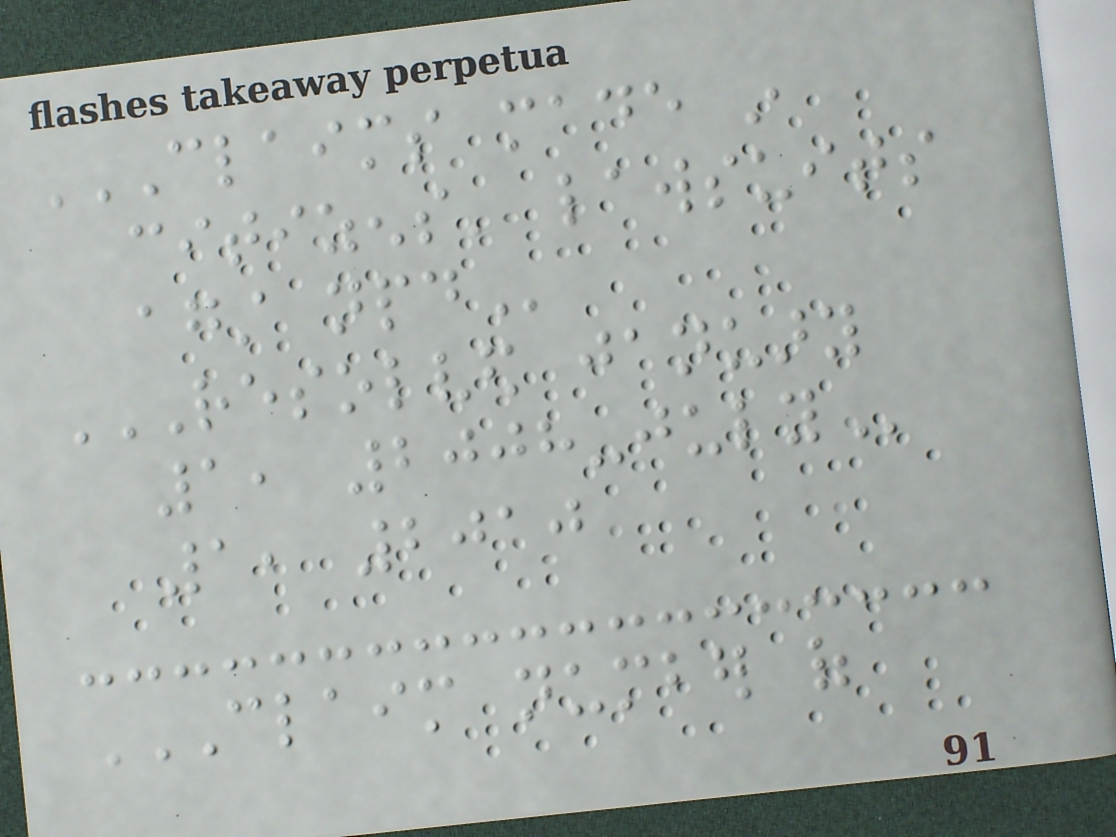CLAIMS MADE IN
CITIZENS' LAWSUITS
AGAINST NPD
RESOLVED JANUARY
1, 2008-JULY
1, 2010
CLAIM NUMBER OF
